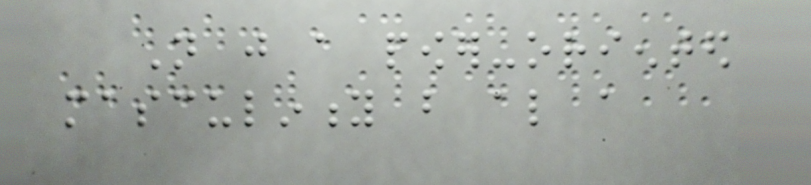Not just a power-oriented
masculinity but also a
